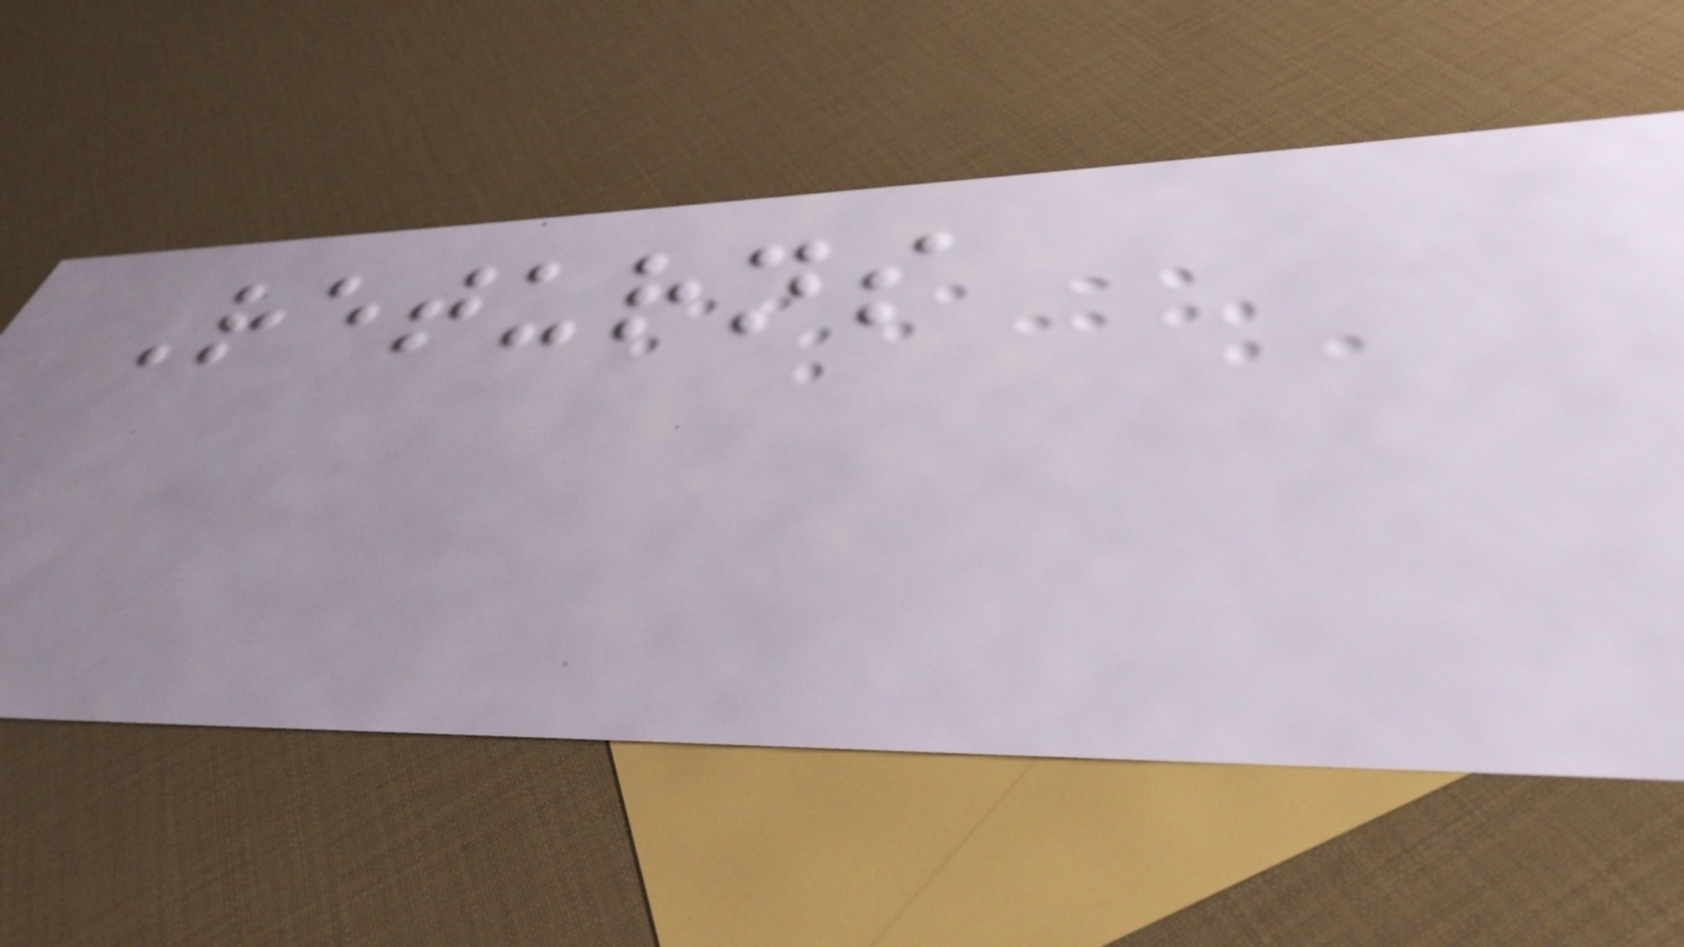Returns
